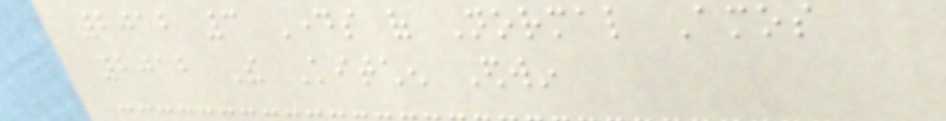2012 3 Days of Normal Amos
2012 The Kitchen Edwin
